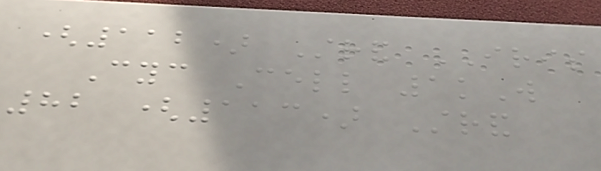(112) Strand IRIS
Cyc Cell 1kW
82 (113) Strand
